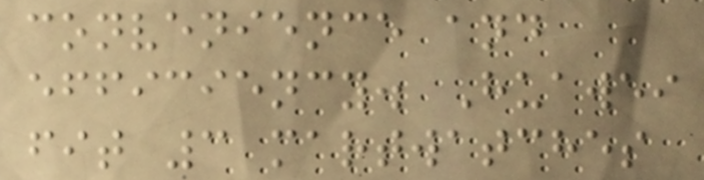convenience and
efficiency. Huawei
fit 3 martwatches
